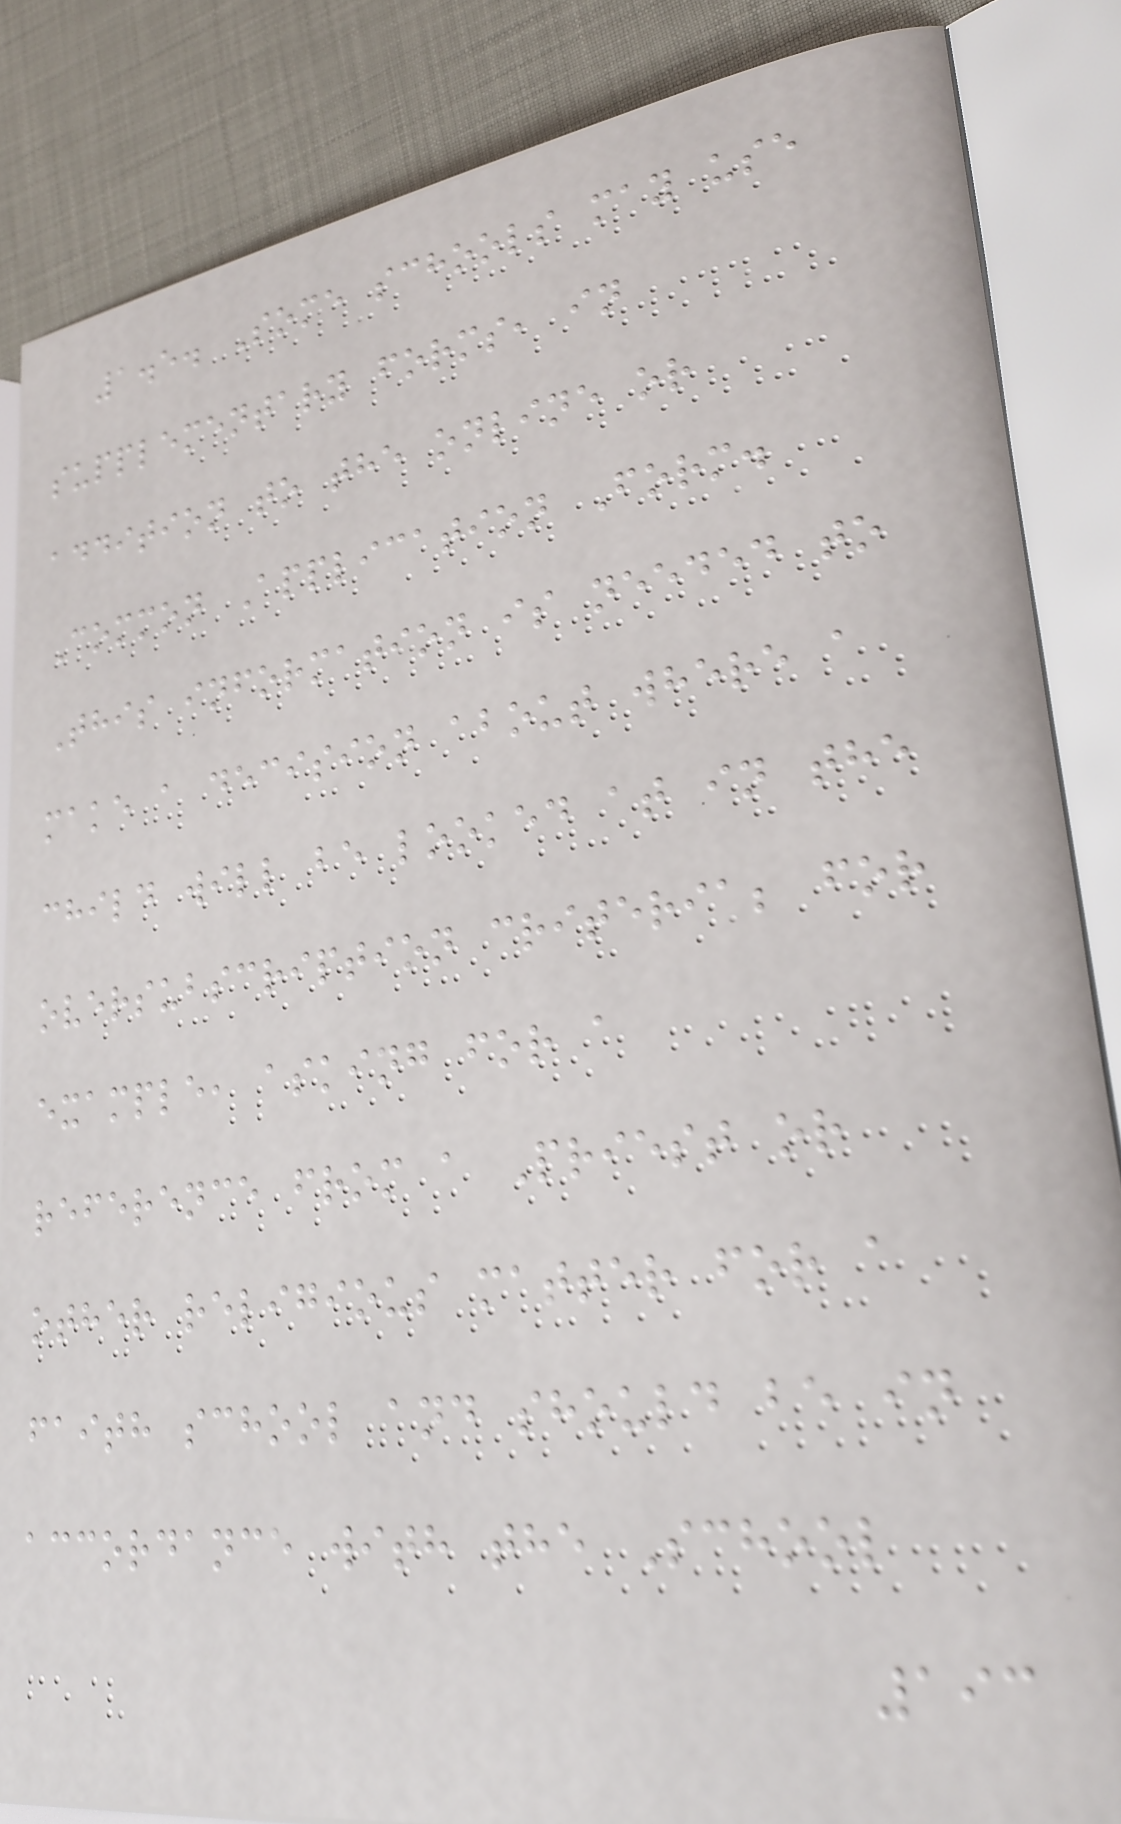1.5. Some schools may use
supplementary forms, in
addition to the online or
Common Application Form.
This information is needed to
make a decision about where a
child will be looked at in the
oversubscription criteria; for
example, asking for a
reference from a Priest or
other religious matter for a
faith school and should be in
accordance with the School
193
